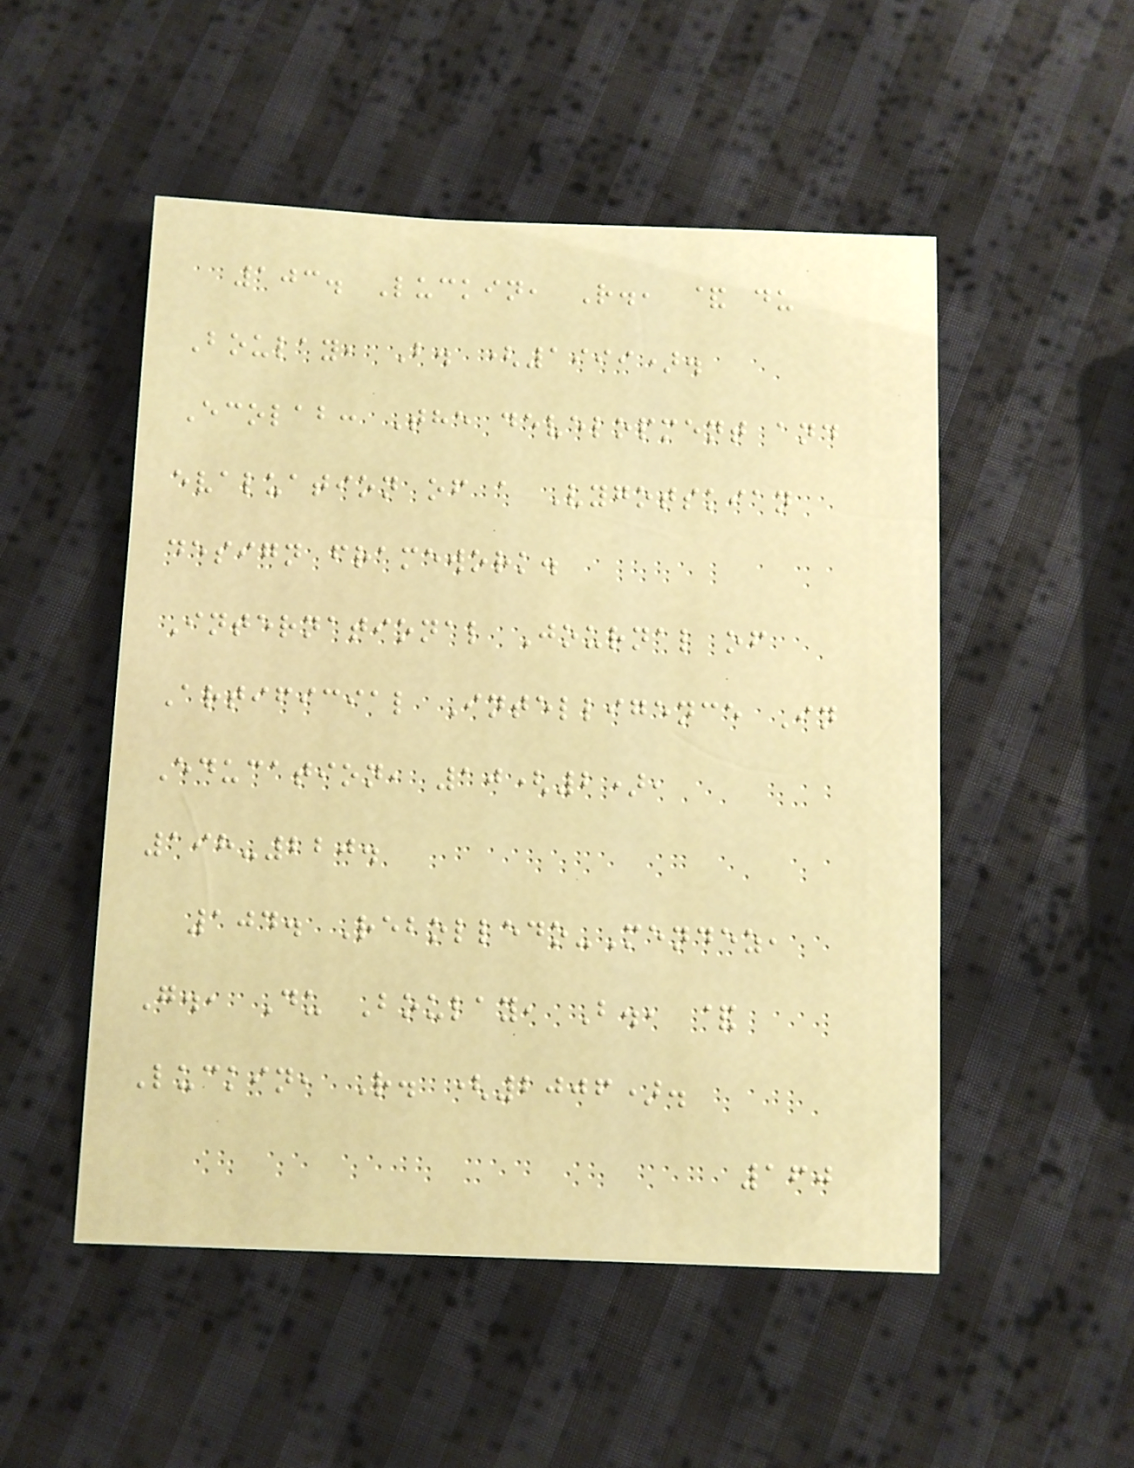103. Luckin, R., & du
Boulay, B. (1999).
Ecolab: The development and
evaluation of a Vygotskian
design framework.
International Journal of
Artificial Intelligence In
Education, 10(2),
198-220.
104. Rebolledo-Mendez,
G., Du Boulay, B., &
Luckin, R. (2006).
160
